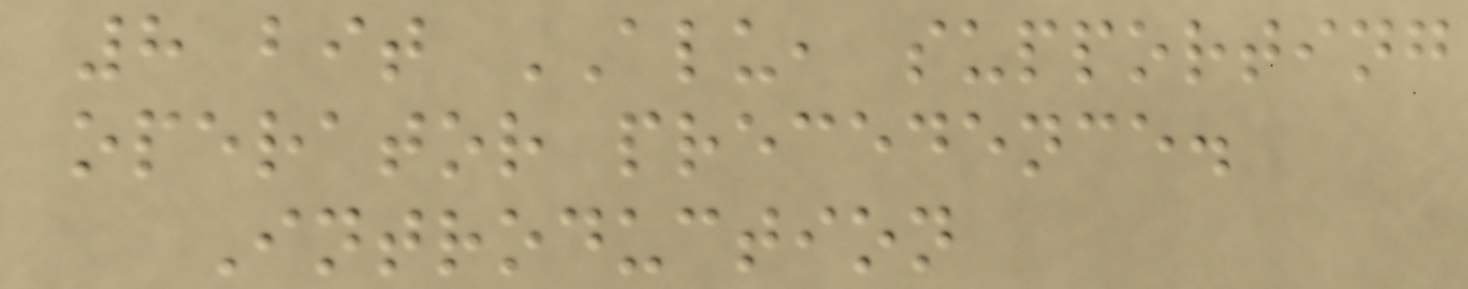8 bit ALU, supporting
operator precedence.
Introduction
